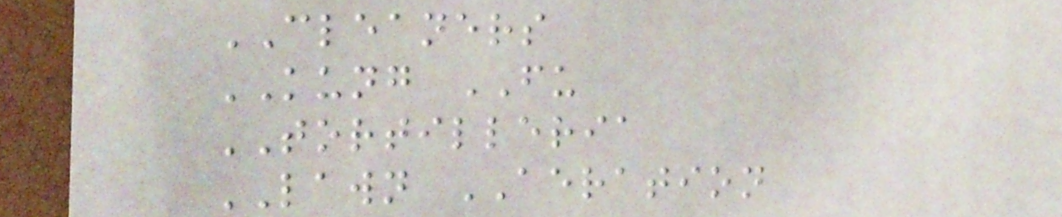CLEANERS
KUNG FU
TORTILLERIA
LAWN AERATION
